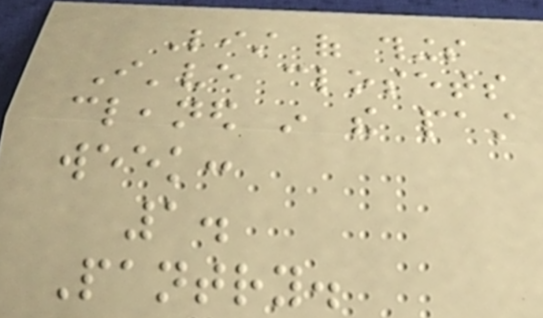List of things
I've closets
cleaned in the past
week:
1.
Pantry.
